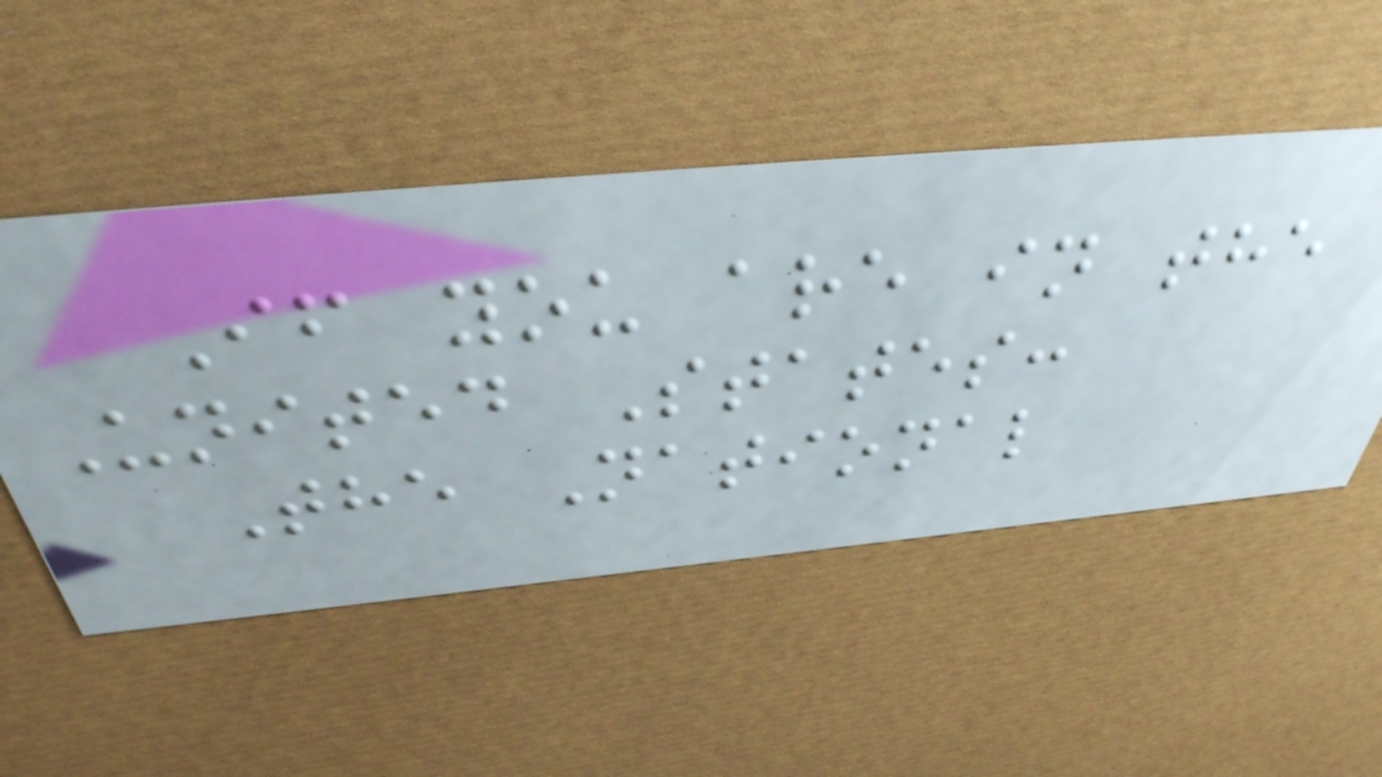If you are in the
United States:
The National
